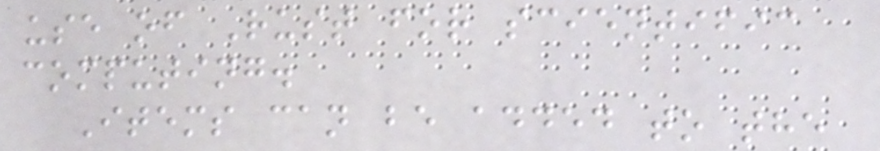use of Rust for scientific
computing.
Items can be added to the
